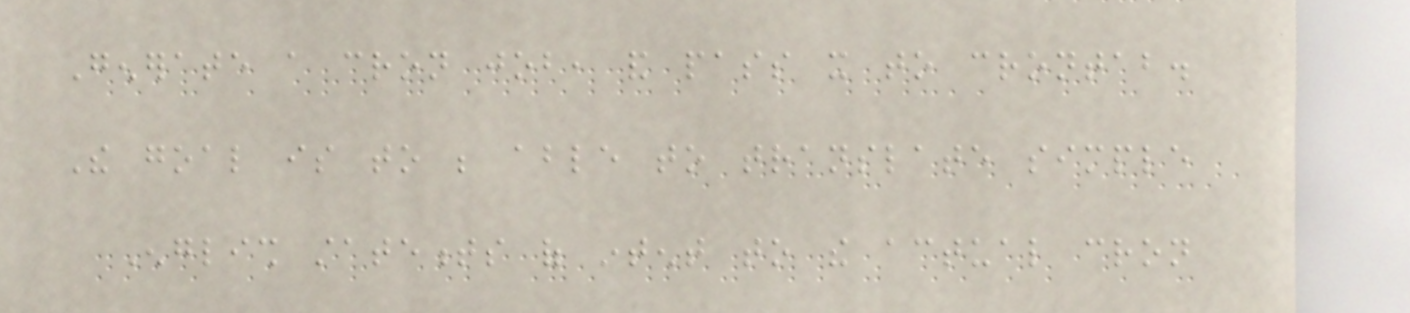Generate a cron job, and pass it to crontab.
The goal is to be able to translate simple
English statements of intent to the actual cron
